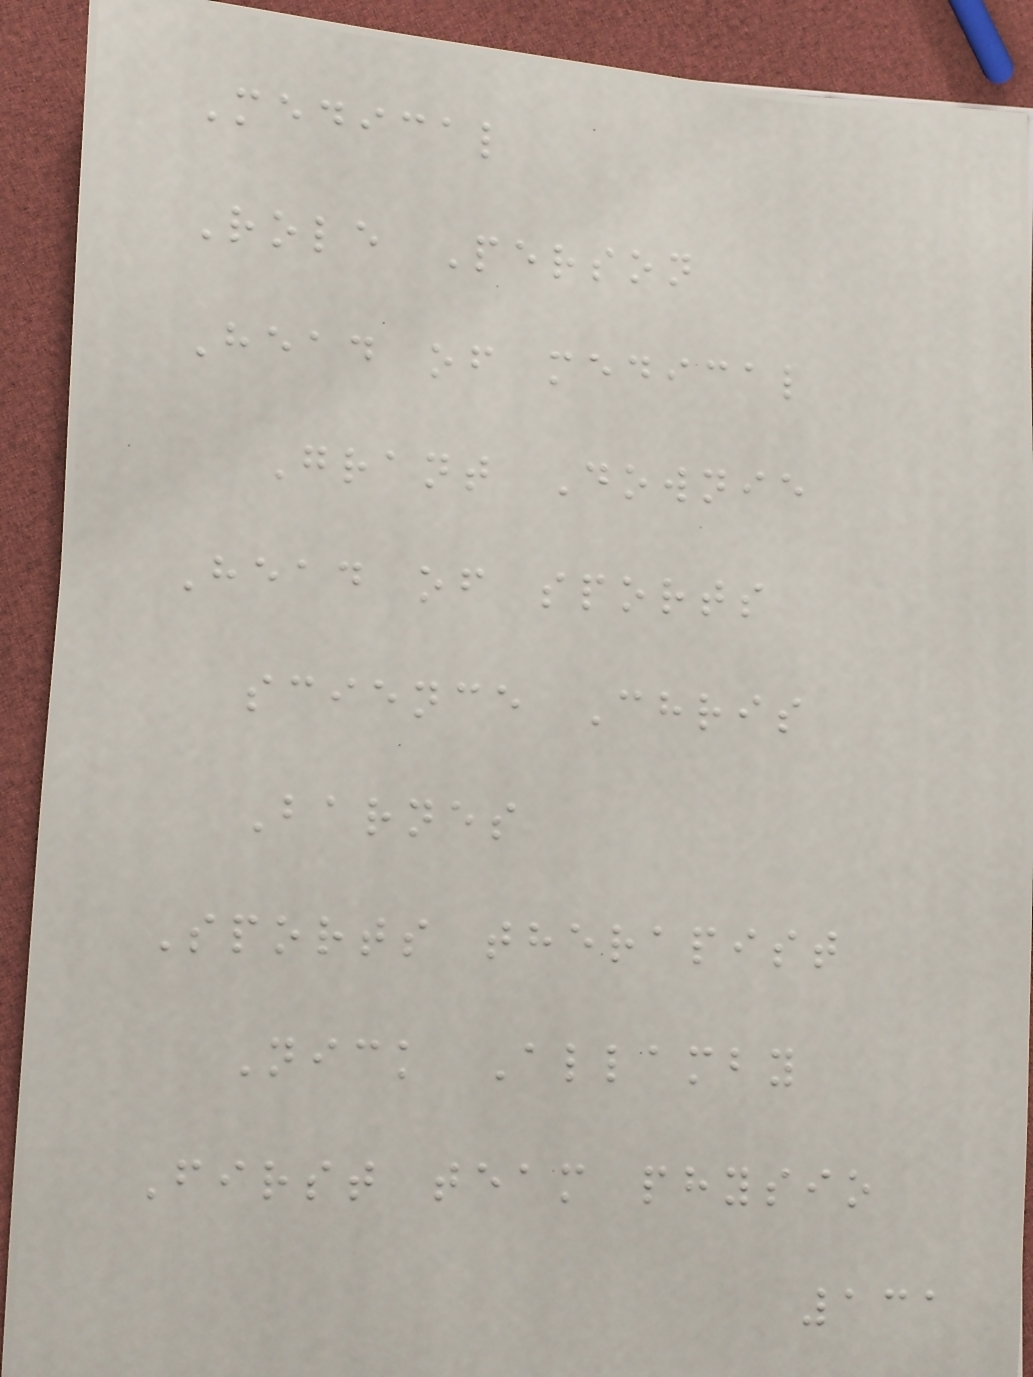Medical
Role Person
Head of medical
Grant Downie
Head of sports
science Chris
Barnes
Sports therapist
Nick Allamby
First team physio
131
